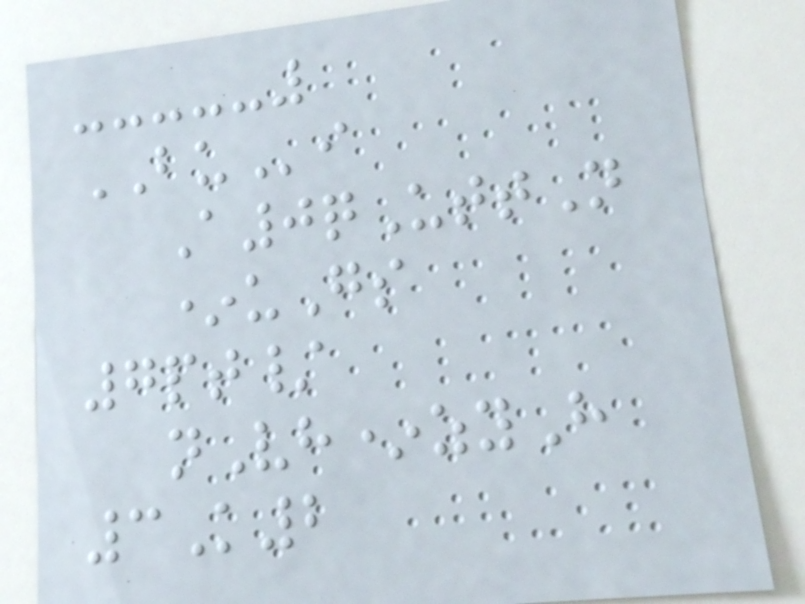BUi
A0qUttN
*uGs
7pt/
nVh*zyH
3K2
